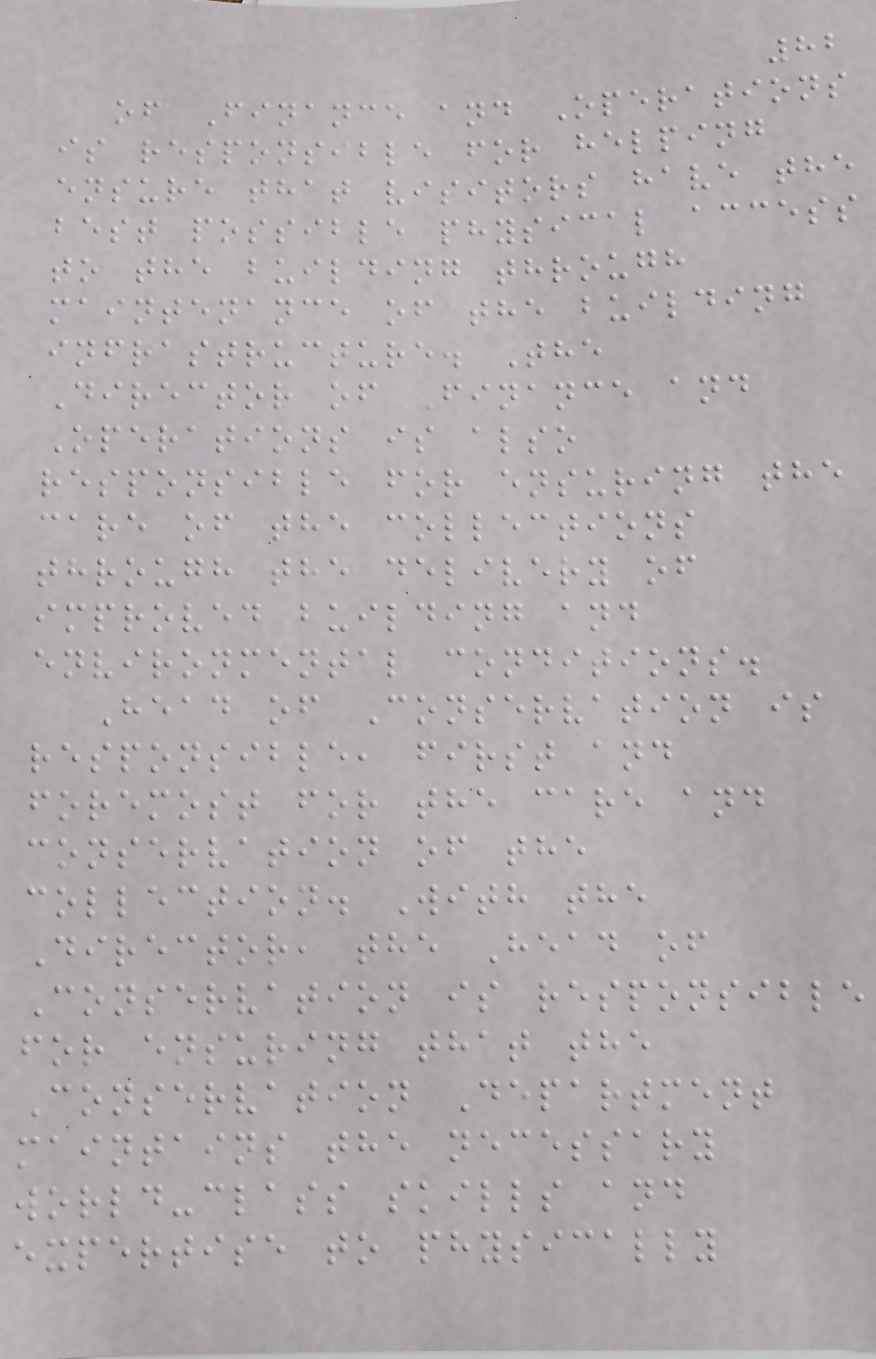82
of Finance and Operations
is responsible for helping
ensure that visitors have the
best possible physical access
to the building through
maintenance of the building
infrastructure. The
Director of Finance and
Operations is also
responsible for ensuring the
care of the collections
through the delivery of
improved building and
environmental conditions.
Head of Conservation is
responsible, first and
foremost for the care and
conservation of the
collection. With the
Director, the Head of
Conservation is responsible
for ensuring that the
Conservation Department
maintains the necessary
world-class skills and
expertise to physically
